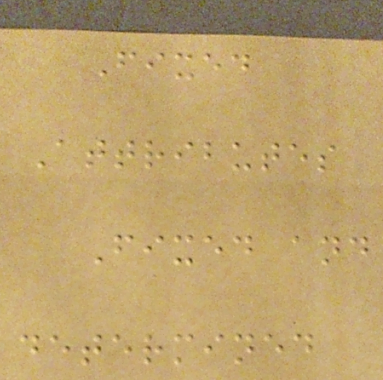Fixed
Attributes
Fixed and
determined
